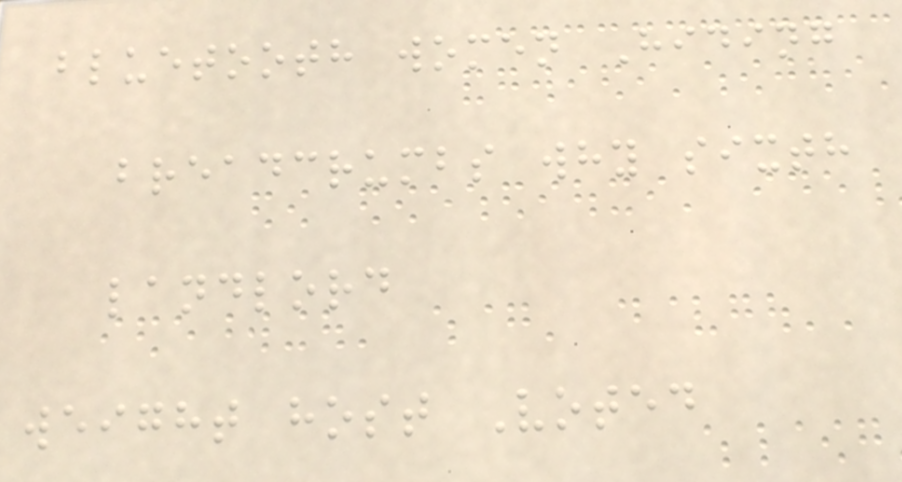bluetooth women Hiding
breadcrumbs why sixth
landlord
weight host Voted
